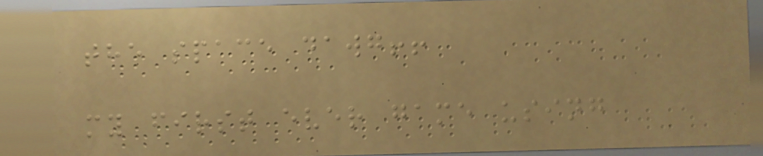the space dawg!!
my first ever game using
